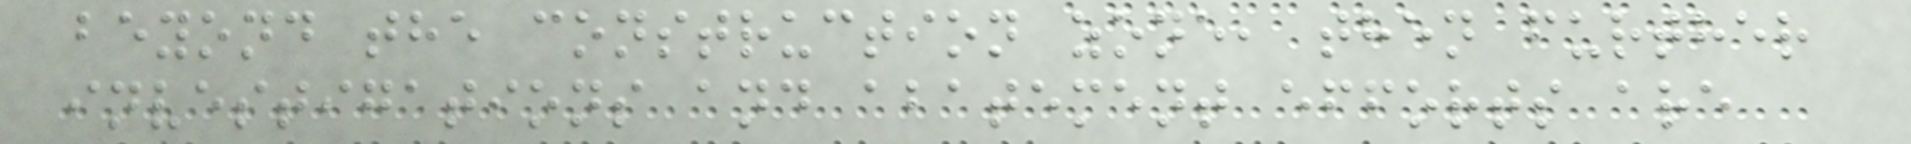beyond the construction zone, then further
investigations and abatement efforts are
